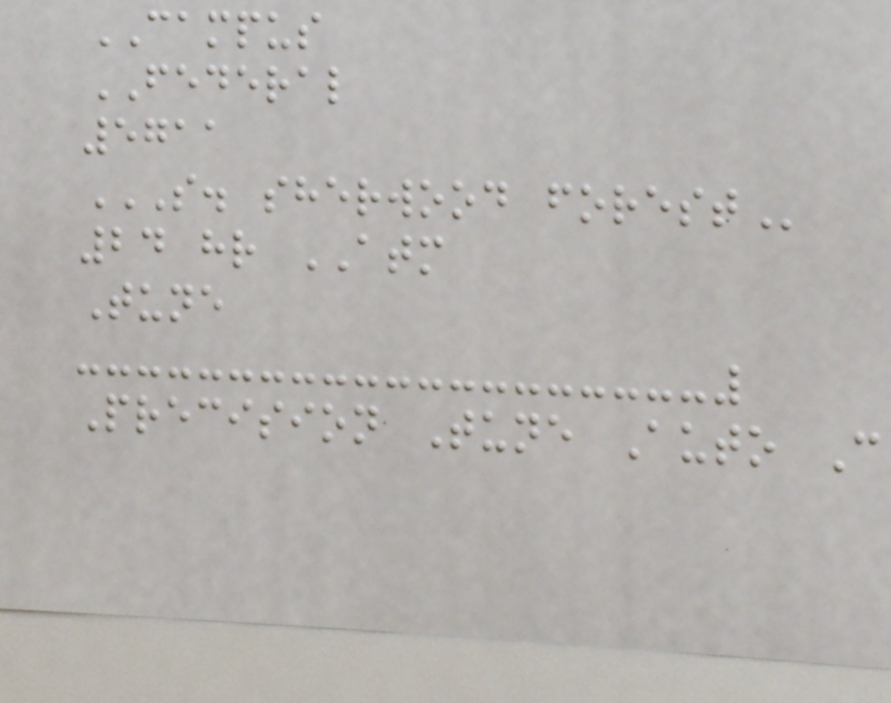CAMPUS
FEDERAL
5711
S. SHERWOOD FOREST
24 hr ATM
Tune
Precision Tune Auto C
